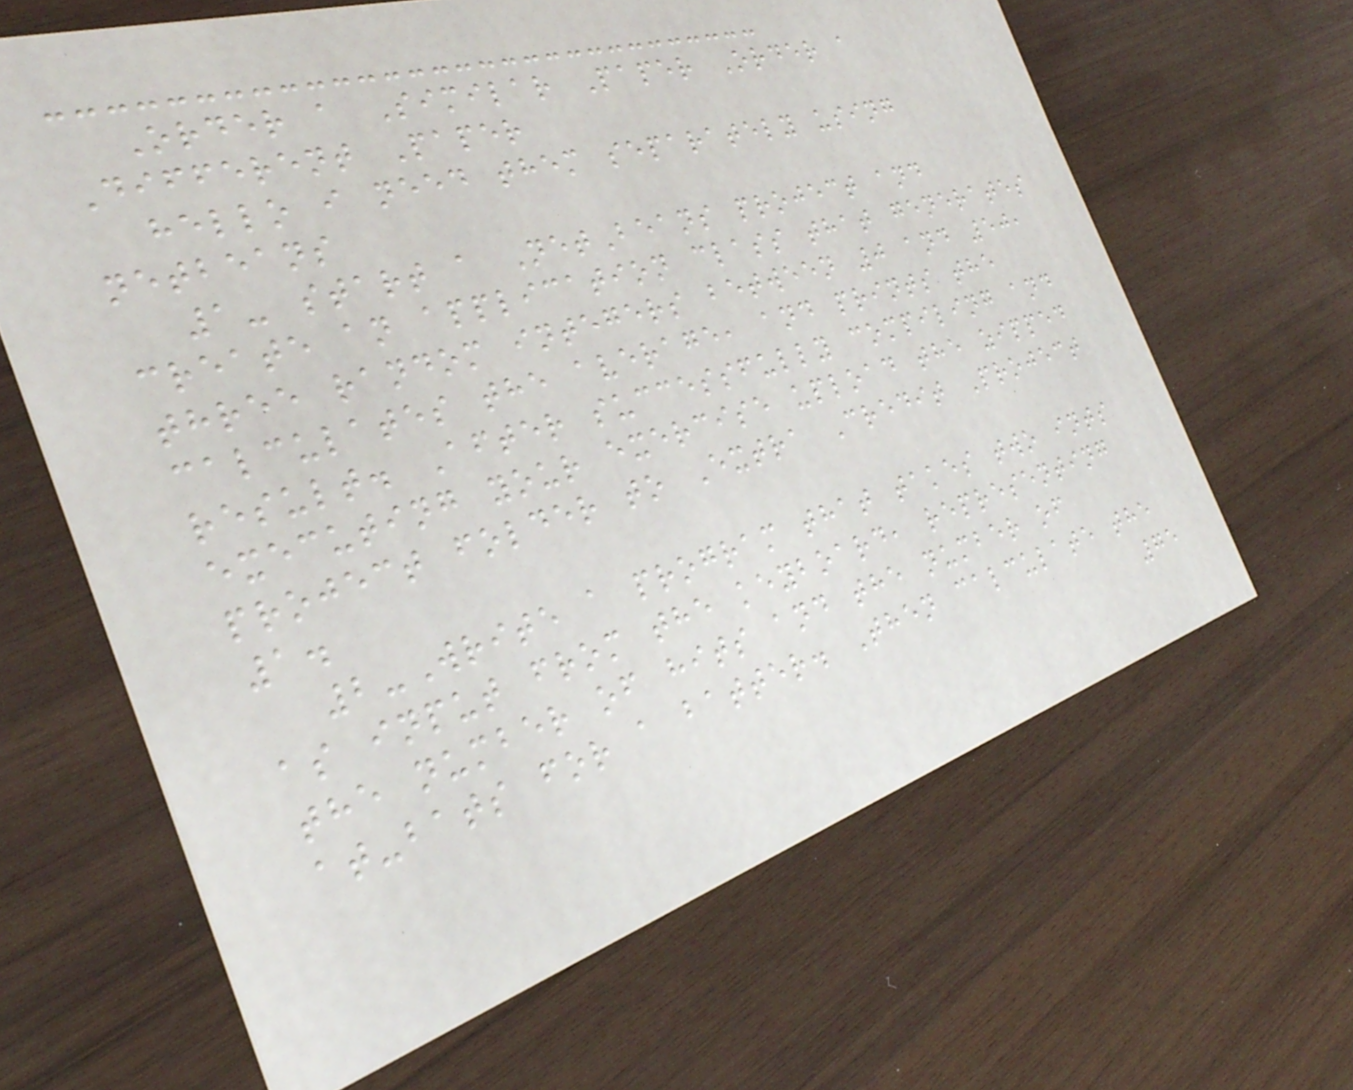Order a Similar Paper Order a
Different Paper
hello i need them separately using
netbeans
1- start a NetBeans project and
create an application class that generates
three random integers between 0 and 50,
calculates the average, and prints the
result. After successfully compiling and
executing your exercise upload the zipped
project folder to Extra Credit Project
1.
2-Write a program that takes two ints
as input from the keyboard, representing
the number of hits and the number of
at-bats for a batter. Then calculate the
75
